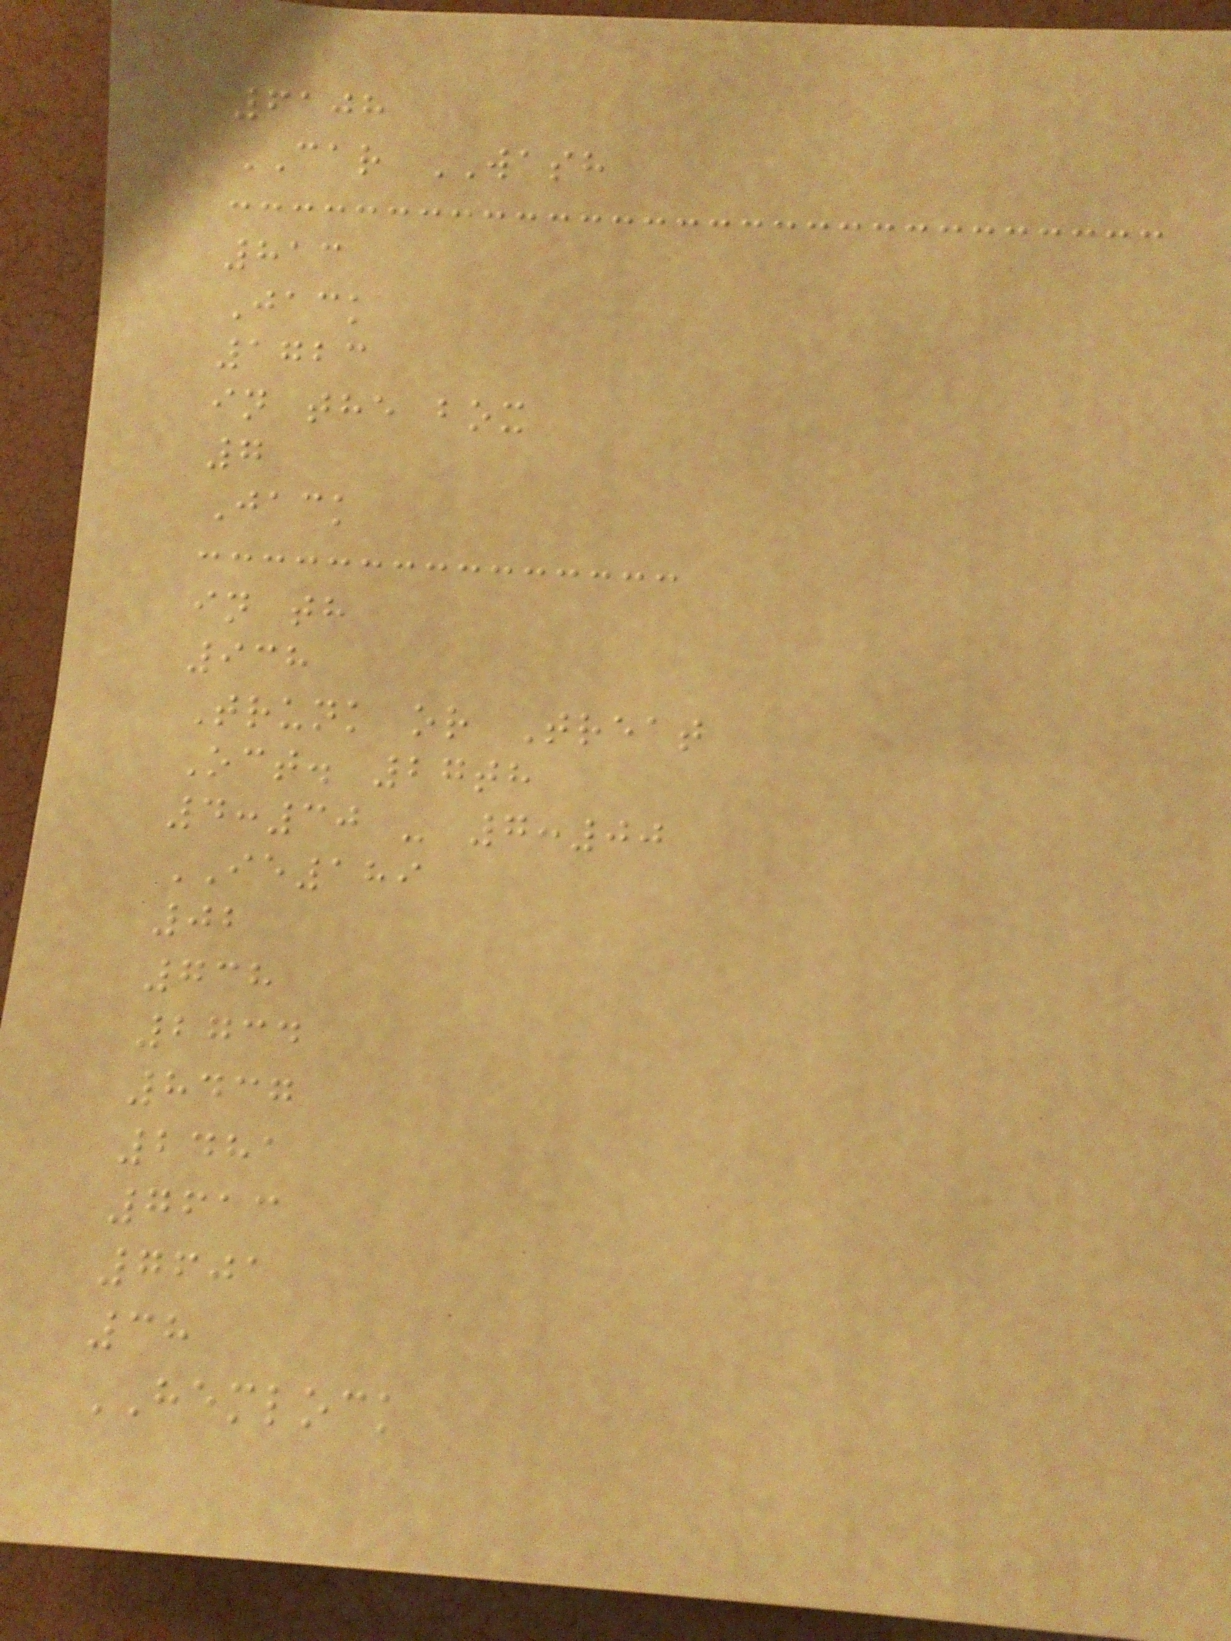6108
CAR WASH
813
Jack
1723
in the box
7
Jack
in th
938
Trunk or Treat
Oct. 27th
4:30 - 7:00
IE189
02
738
2734
8437
2481
7613
7601
38
HEMLOCK
